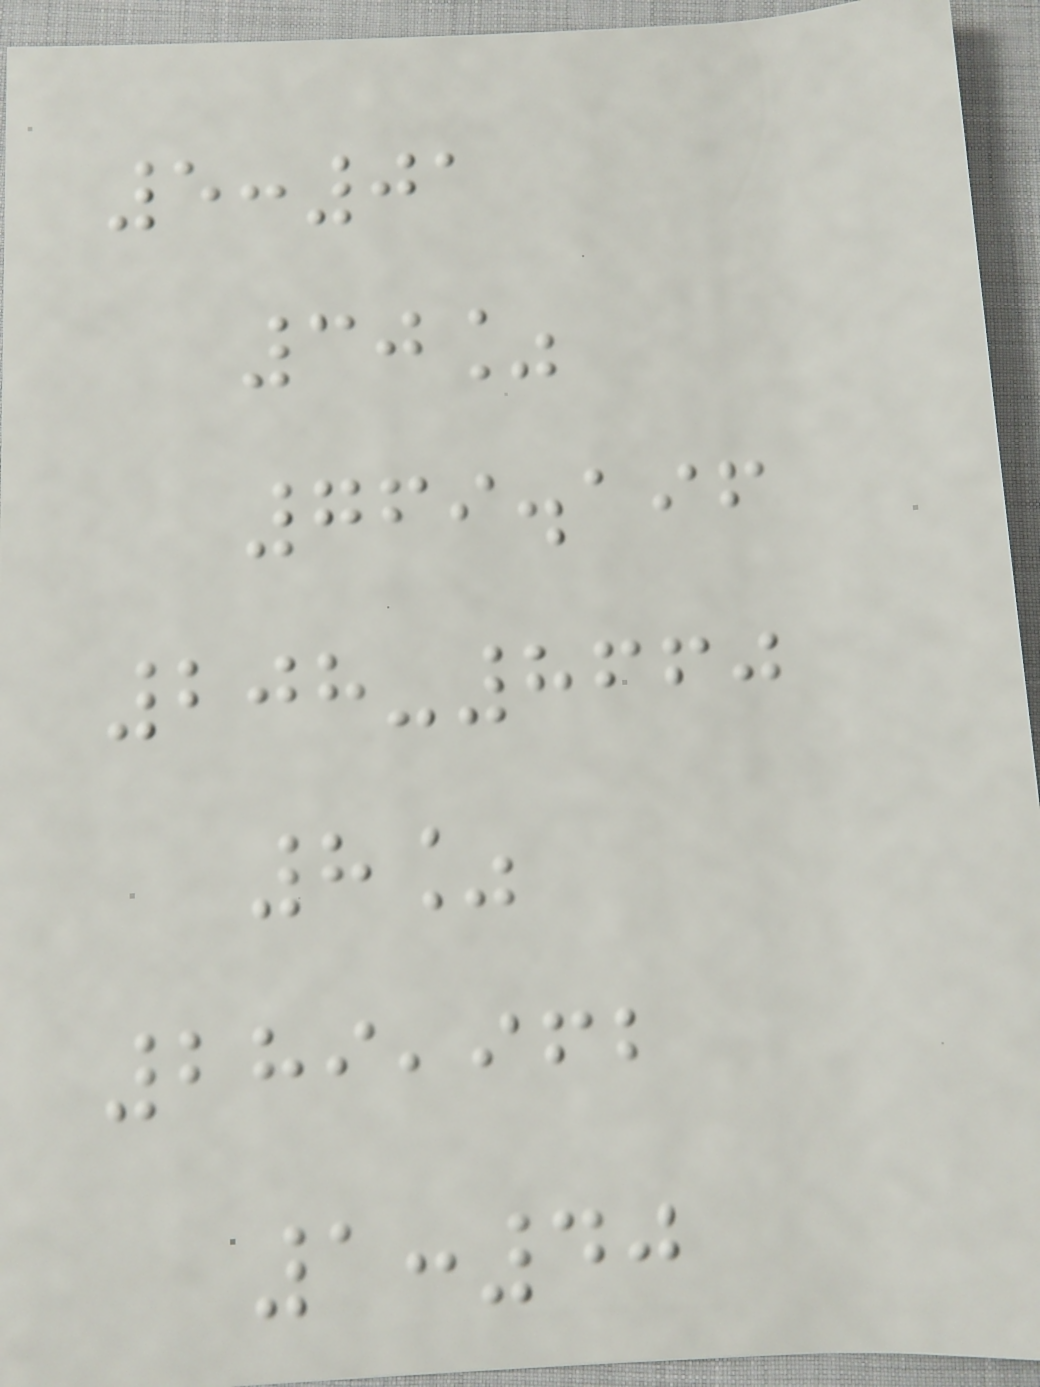5:01
30%
769.196
208-8660
8%
289,962
1:40
